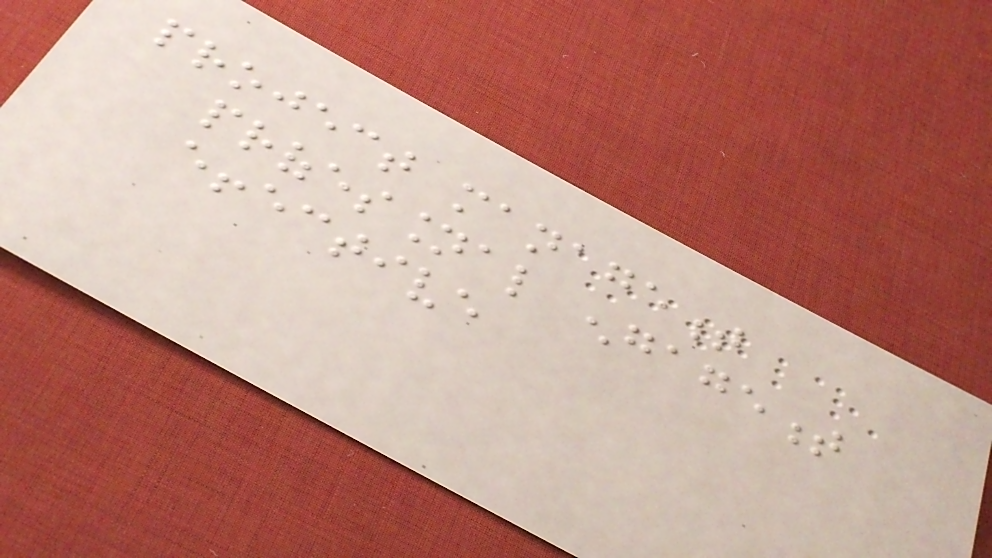project management
professional engagement
effective
